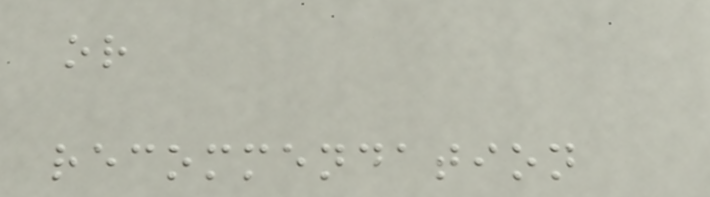or
recommendation
